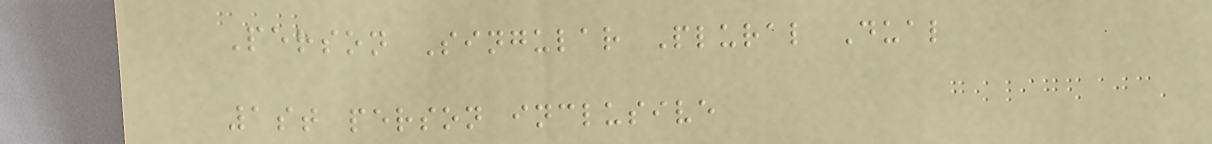Person Singular Plural Dual
1st person inclusive
